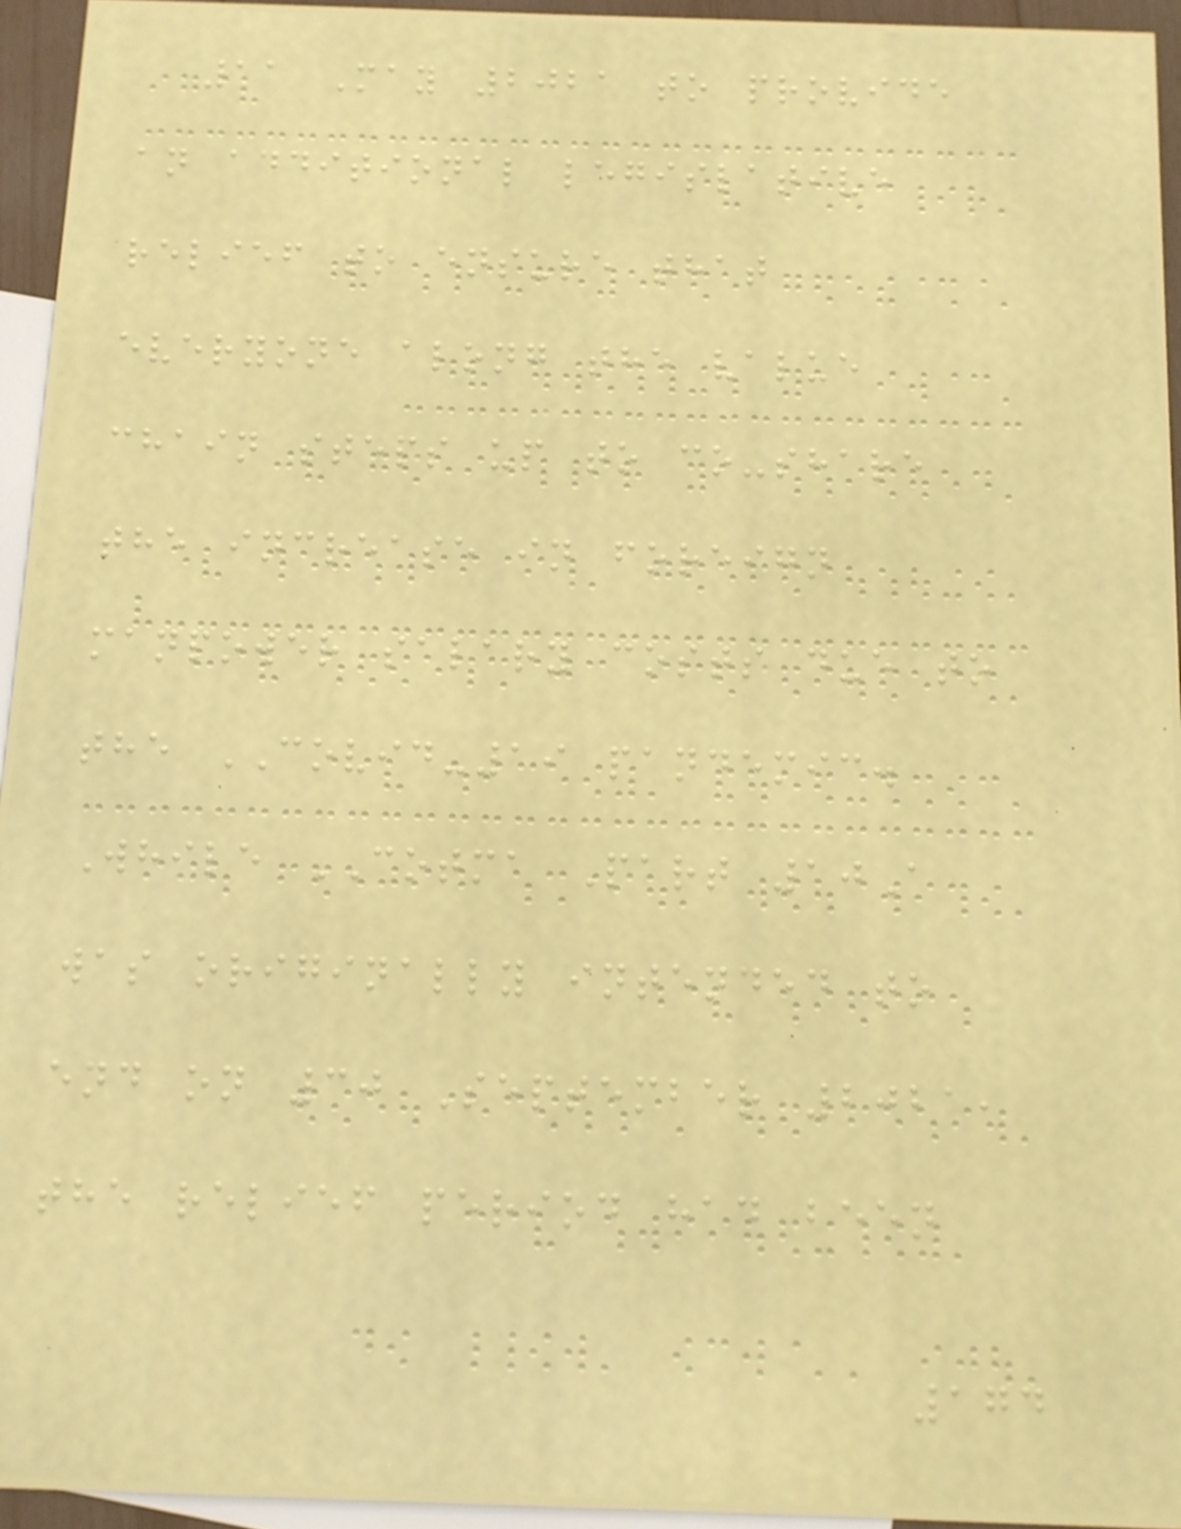11 May 2021 to provide
an additional legislative
relief to ensure that
everyone along the value
chain steps up to co-share
the increase in foreign
manpower salary costs due to
the COVID-19 pandemic.
While COTMA Part 10A
was originally intended to
end on 30 September 2021,
the relief period had been
174
